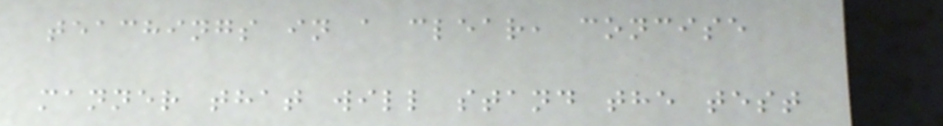teachings in a clear, concise
manner that will stand the test
